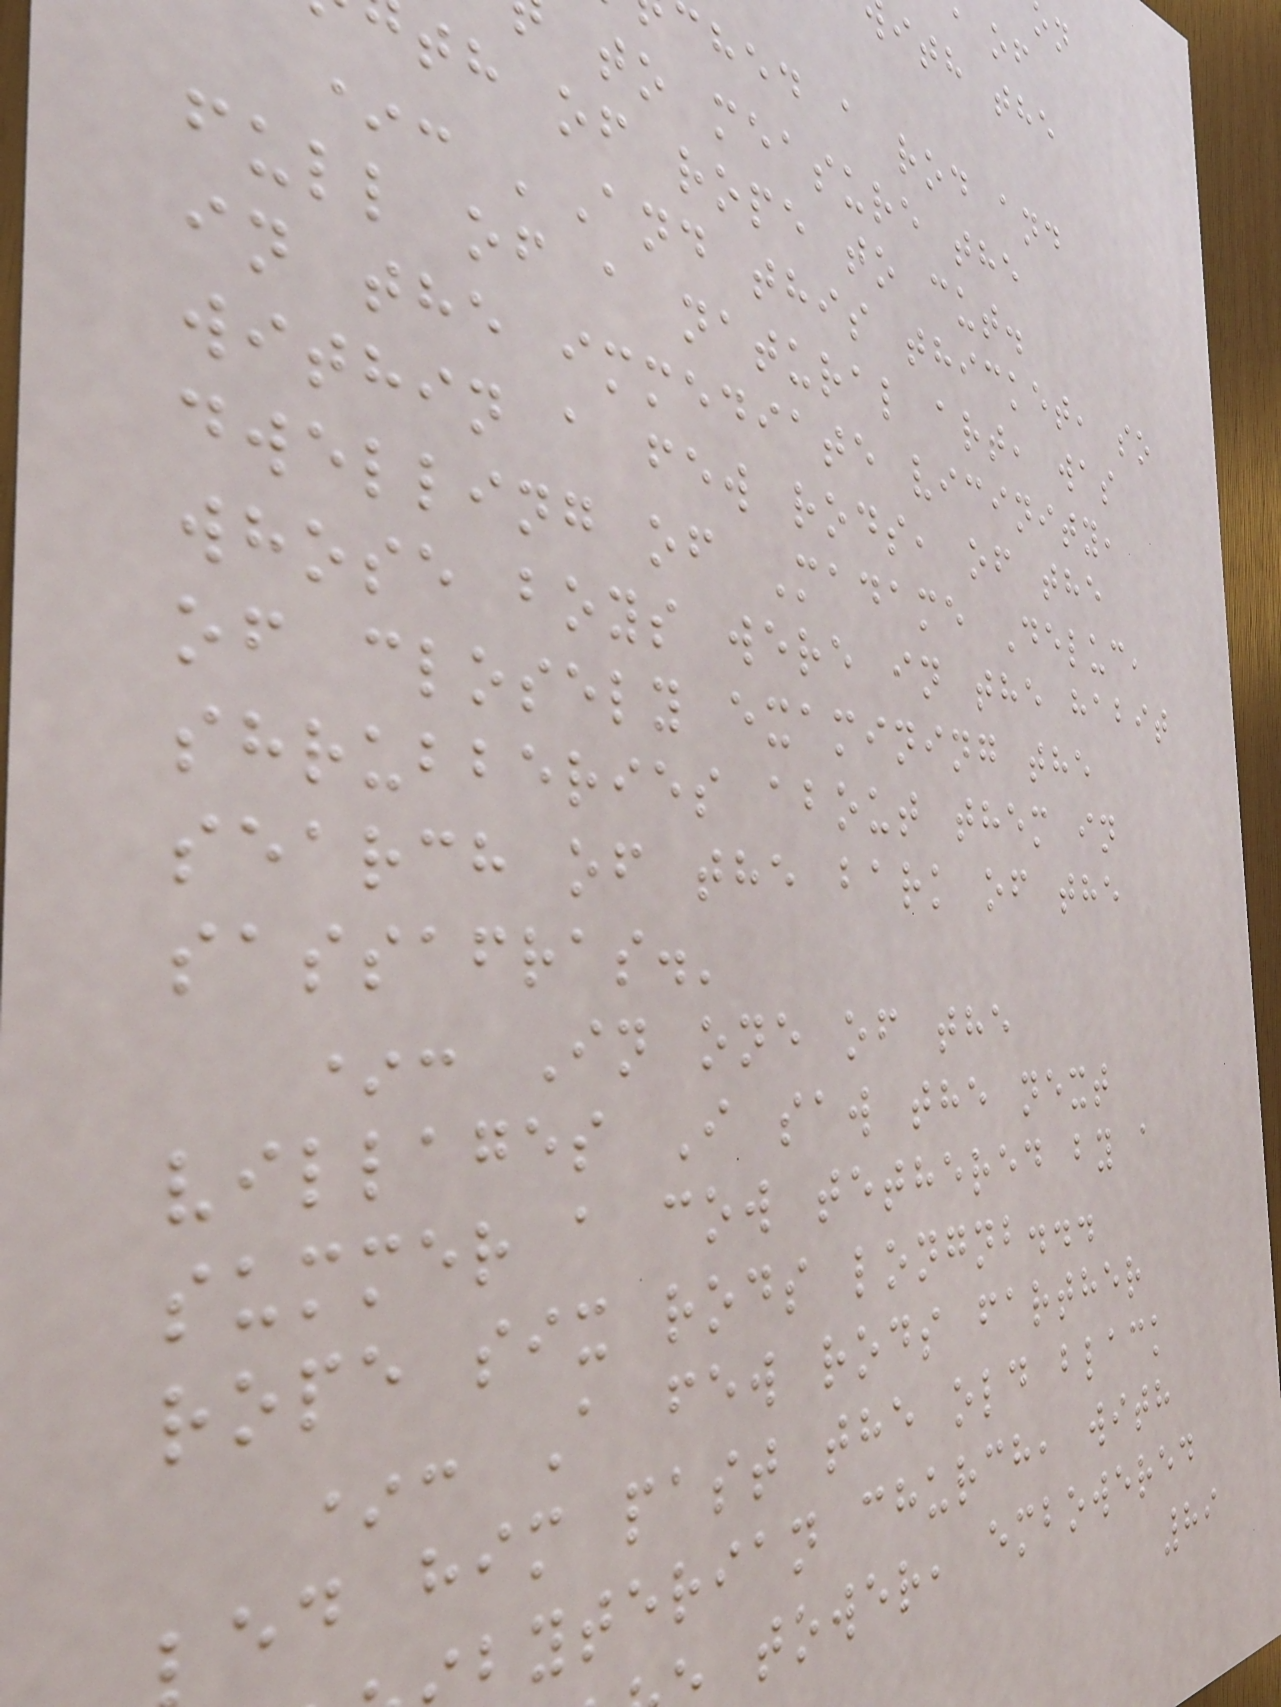ith the
hed a rod and
to measure the
th of rope to cut.
*: 'And this thicket, so
full of a natural art, was
in the immediate vicinity,
within a few rods, of the
dwelling of Madame Deluc,
whose boys were in the habit
of closely examining the
shrubberies about them in
search of the bark of the
sassafras.'
*: In one of the
villages I saw the next
summer a cow tethered by a
rope six rods longnb...
*: A few rods farther
ed him past the old black
byterian church, with
tower, embowered
89
